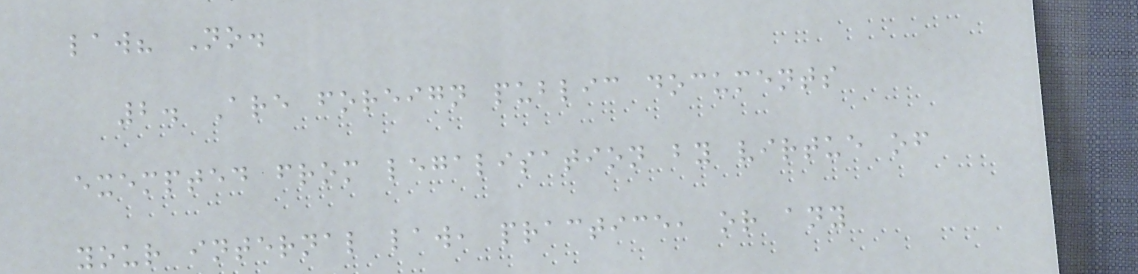law? No.
2. Are foreign public documents
exempted from legalisation by virtue of
your internal law, practice, or any
